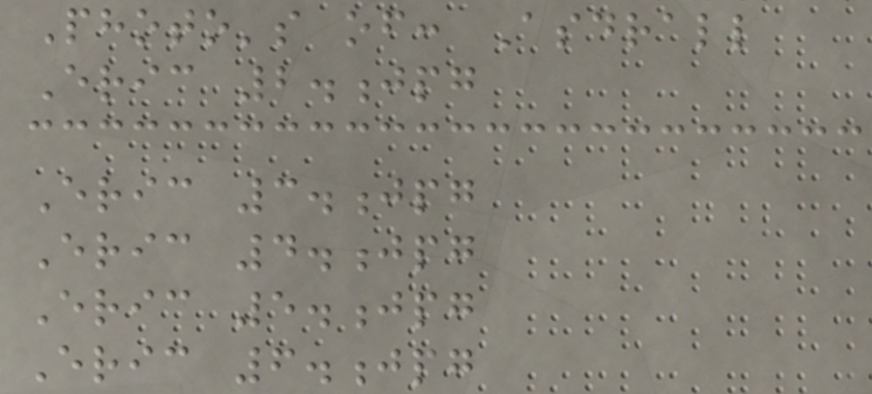Photo's of: Asdrall
Eric 2.jpg
Eric 3.jpg
Eric 4.jpg
Eric 5.jpg
Eric 6.jpg
